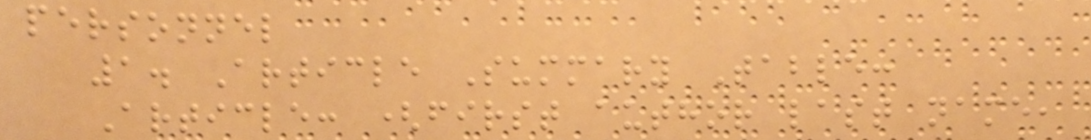personnel
1. Article Summary Table:
Article: (first author last name,
